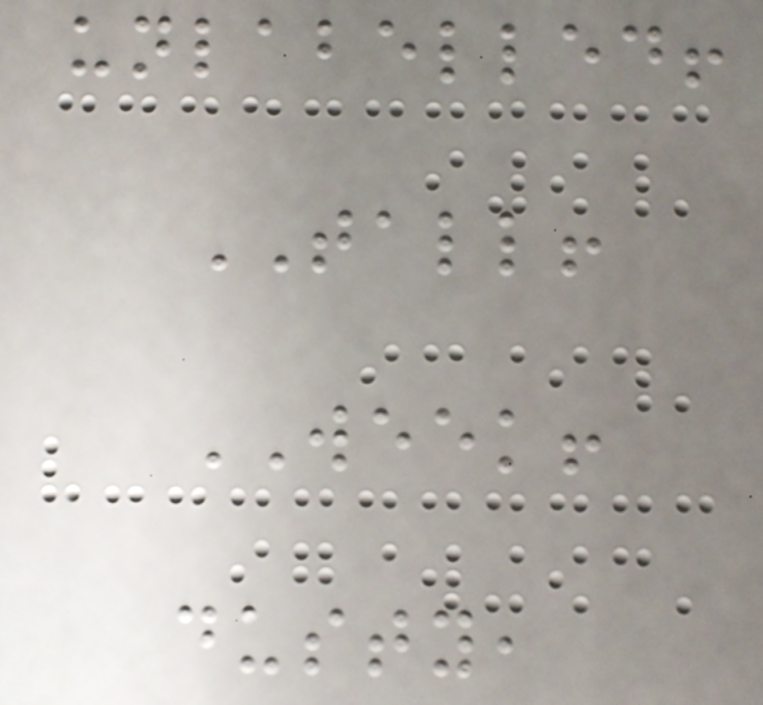unlabelled!
TALL!
WEEK!
dusty,
